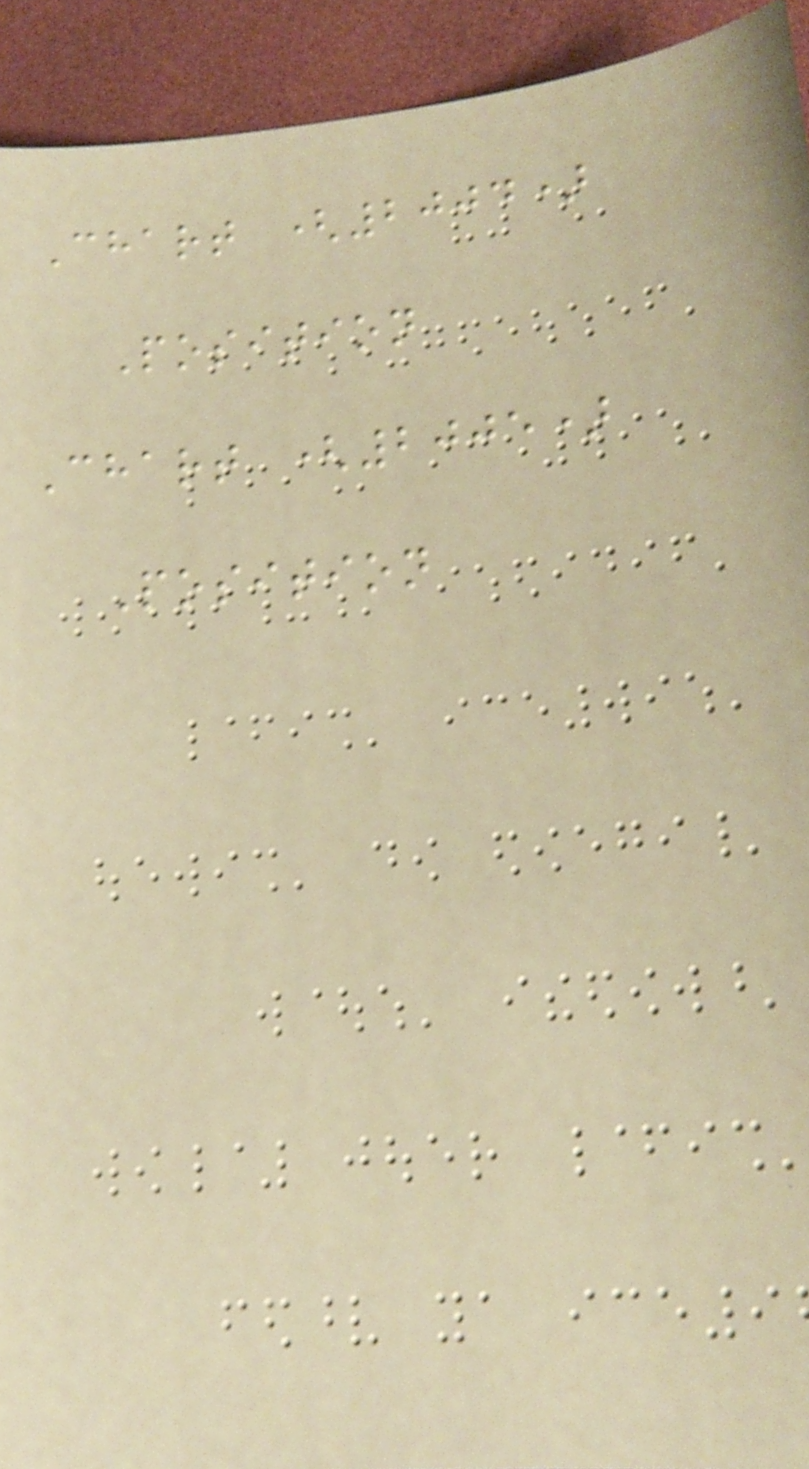Chart (2004)
Position
Chart (2005)
Position
